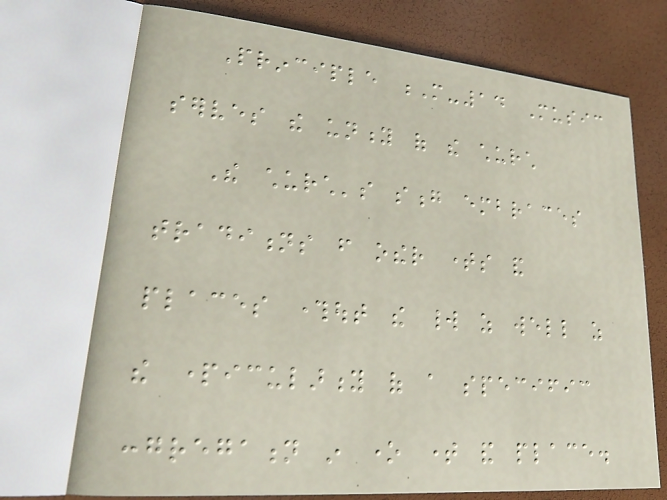Principle M-14 Music
serves the unity of the church
The church's song embraces
traditions from other times and
places throughout the world as well as
the particularity of a specific
congregation in one time and place.
